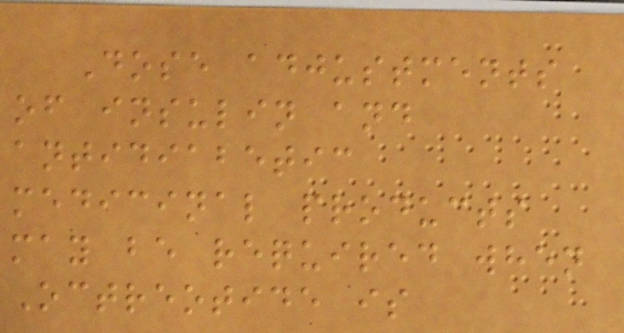Dose adjustments
of insulin and
antidiabetic
medicinal products
may be required when
Octreotide is
